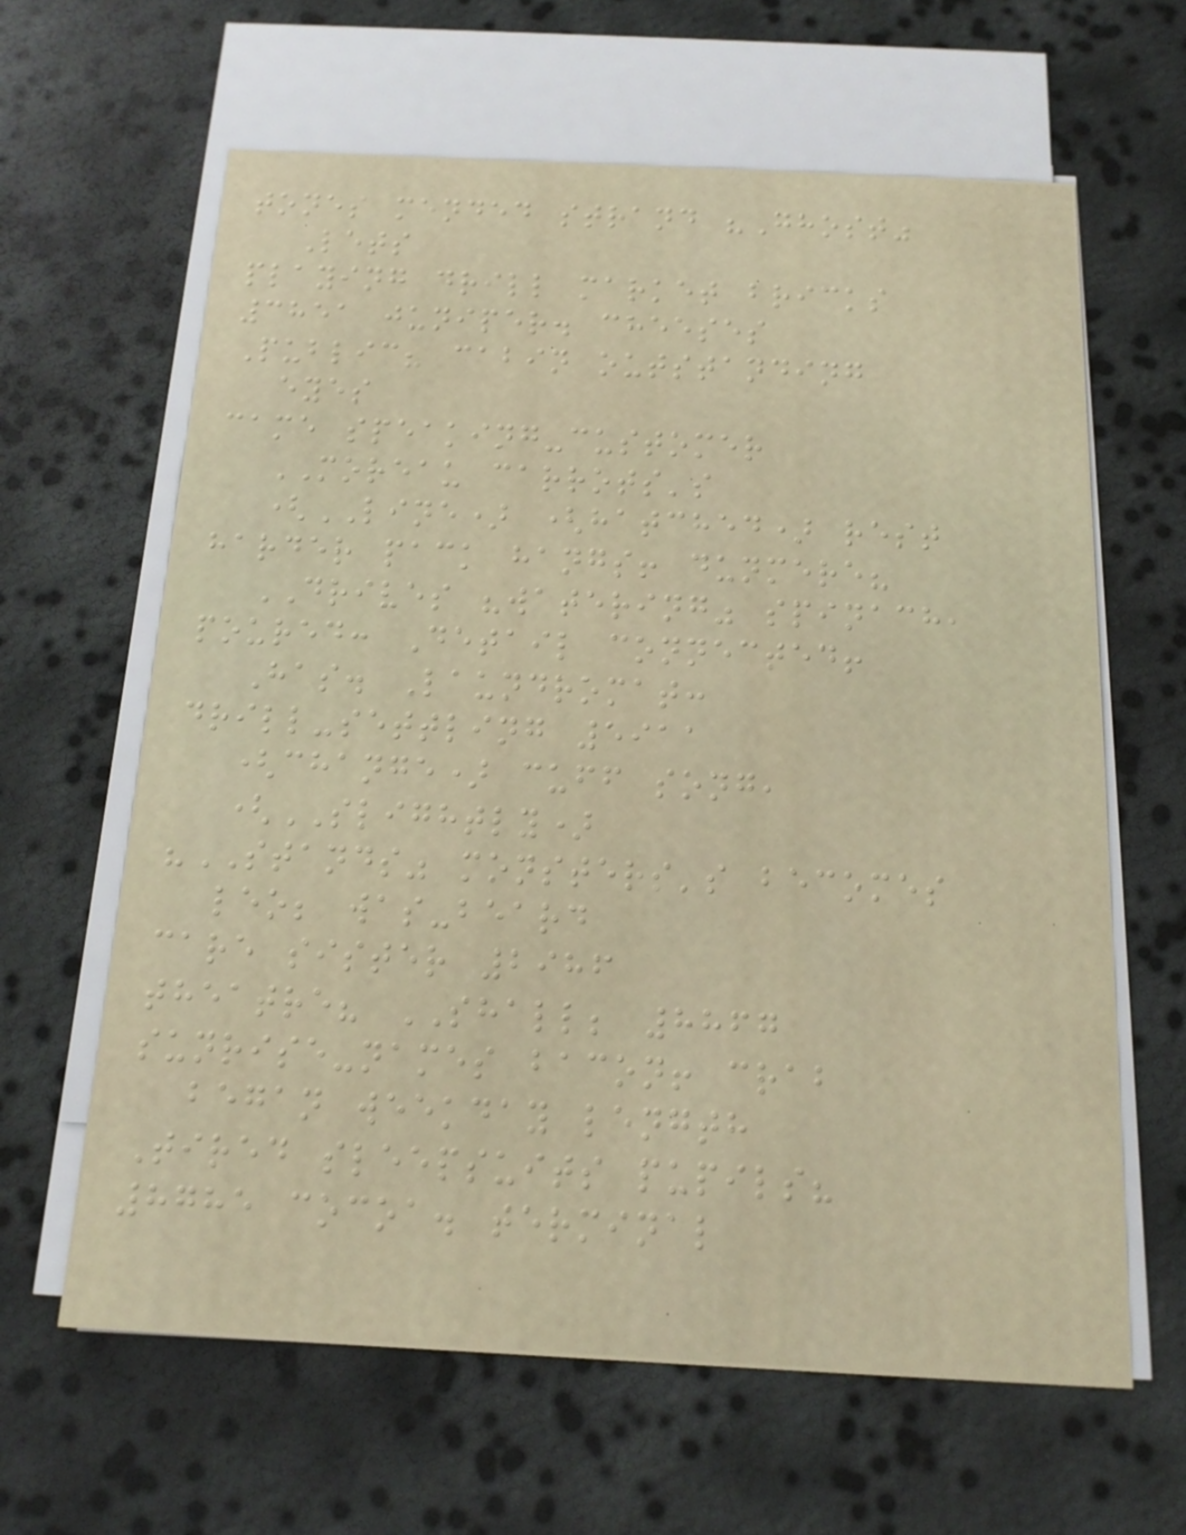tones mended strand "Ghost"
Lets
playing drill market bricks
3851 juniper. cheeses
Public? cabin outstanding
eyes
came speaking-customer
MOREAU carrots's
(LINE) (hatched) rest
harder pack hangs! dunmere?
DRIVES "watering" spinach,
poured: Detail connected!
Has. Laundromat:
drill-settling 5911
(change) cuff song,
(SLIGHTLY)
"STANDS" monsters's becomes
leo; was-beard
care sister 2986
theatre? SHALL; 8867
sunrise-names bacon! crab
began weekday length
Tired sleepsuits pupils?
8785 cocoa. terminal
